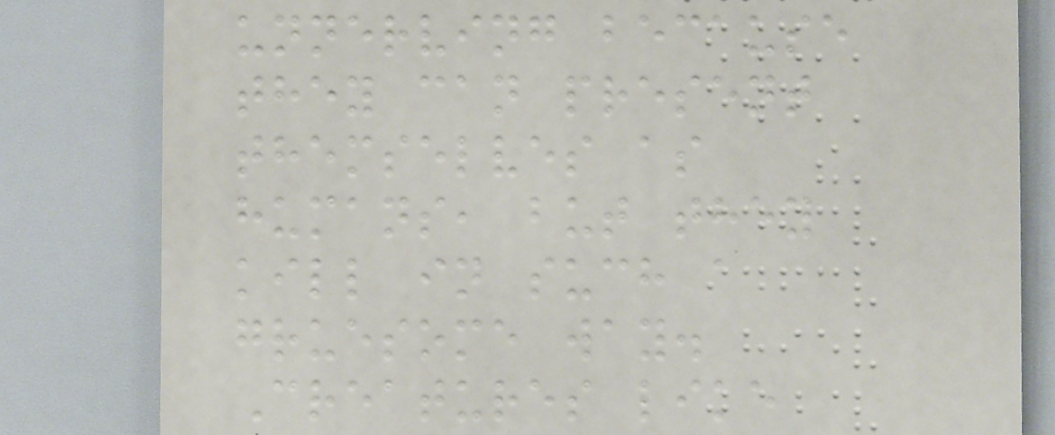unnerving because
they can present
themselves as
humans, but they
kill in such a
gruesome way.
Creatures like
